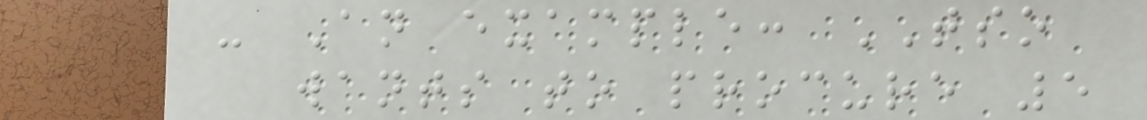- An example: TSO
wants to procure 5
